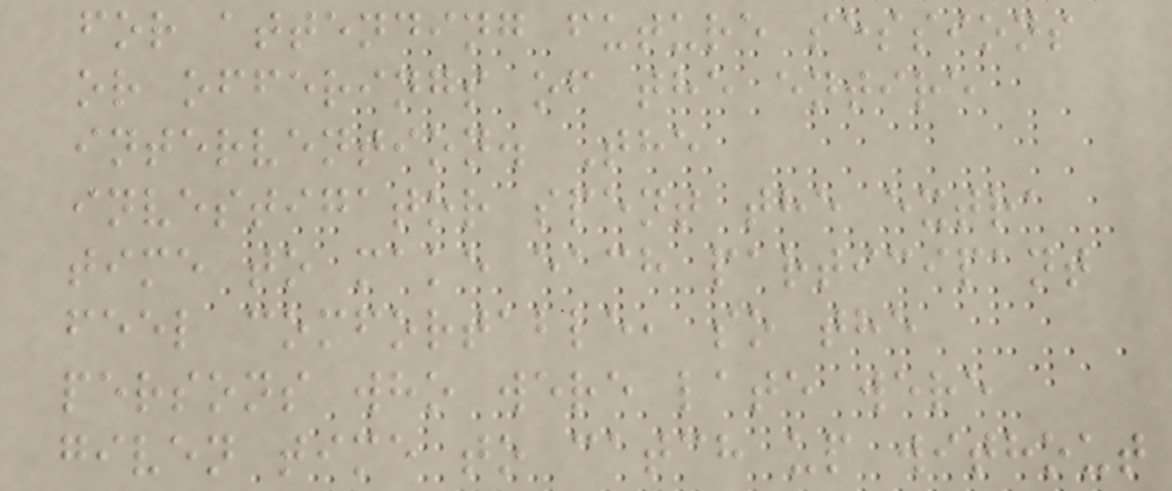for attending future sessions
or offerings of the entire
intervention. The
investigator spent the extra
time to make each participant
feel comfortable, so the
persons who were late were
given time to catch up without
